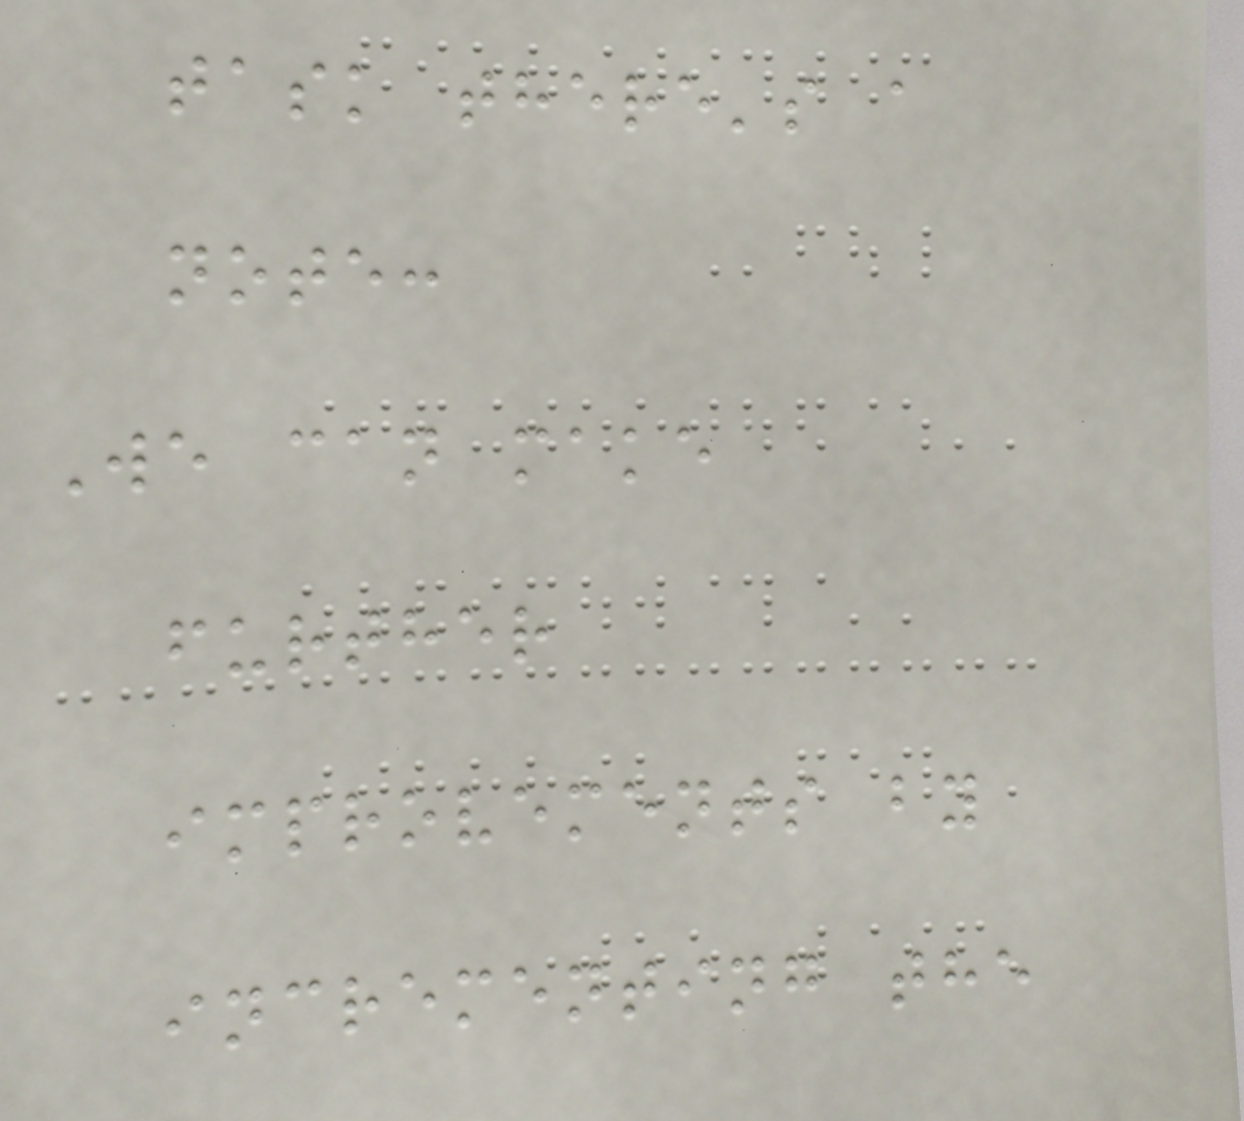task there's a
note:
We can make
further
improvements by
incrementing the
